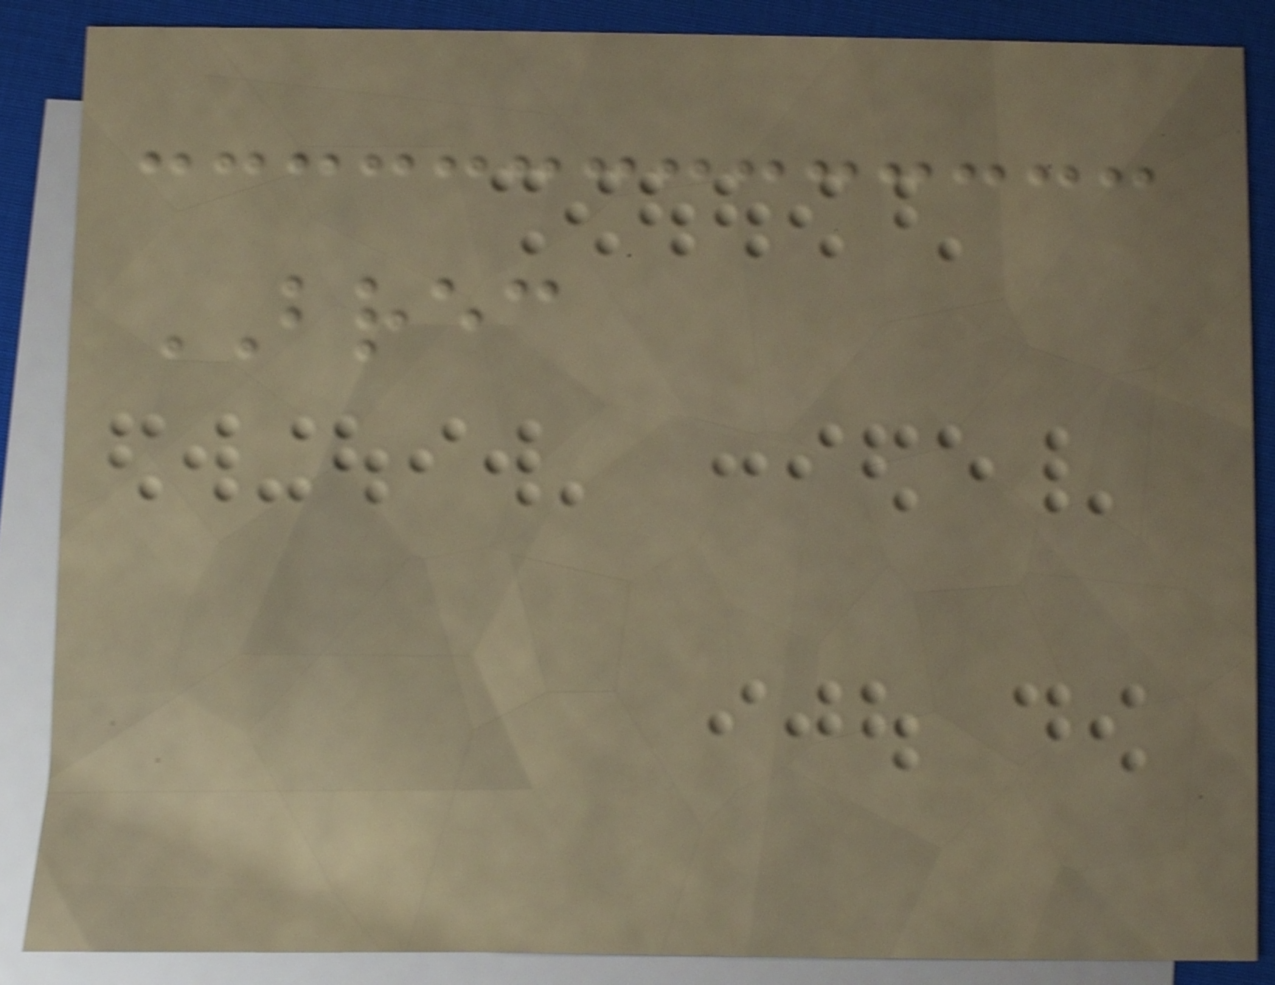BREC
